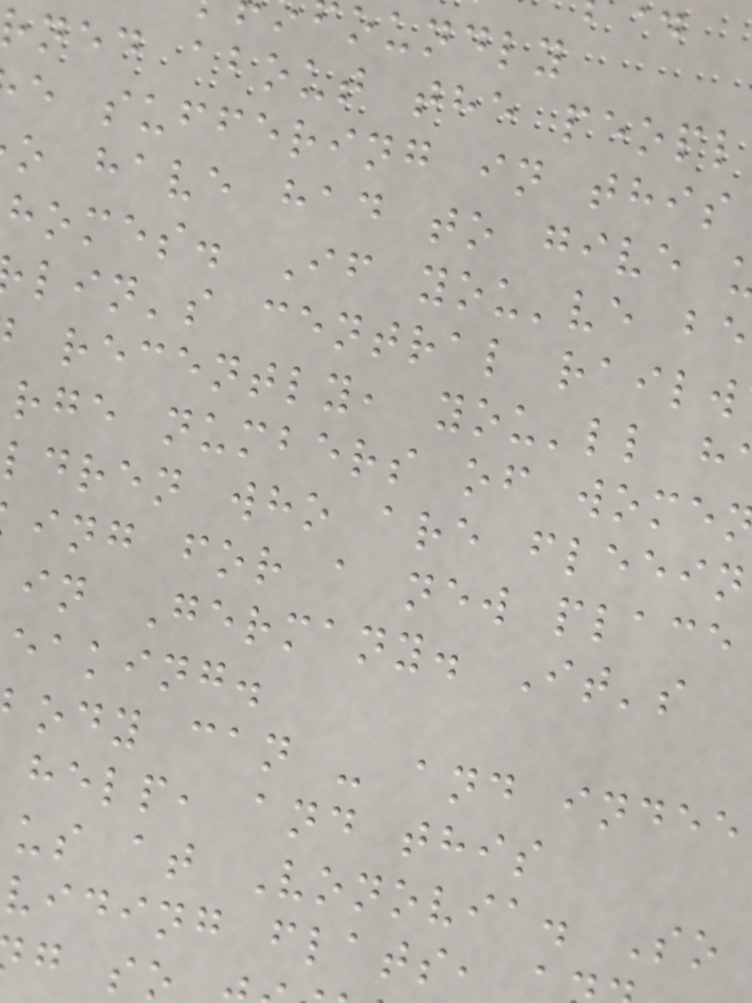oundly
ned about the peopl
e suffering in this
o have had to give
homes. If you've be
lin's central railw
recently, you'll h
rge numbers of wome
ldren who are fleein
ing for a new place
in Germany. It's
eaking.
ody can - and indee
help, and this
us at Vonovia. So
viding flats,
